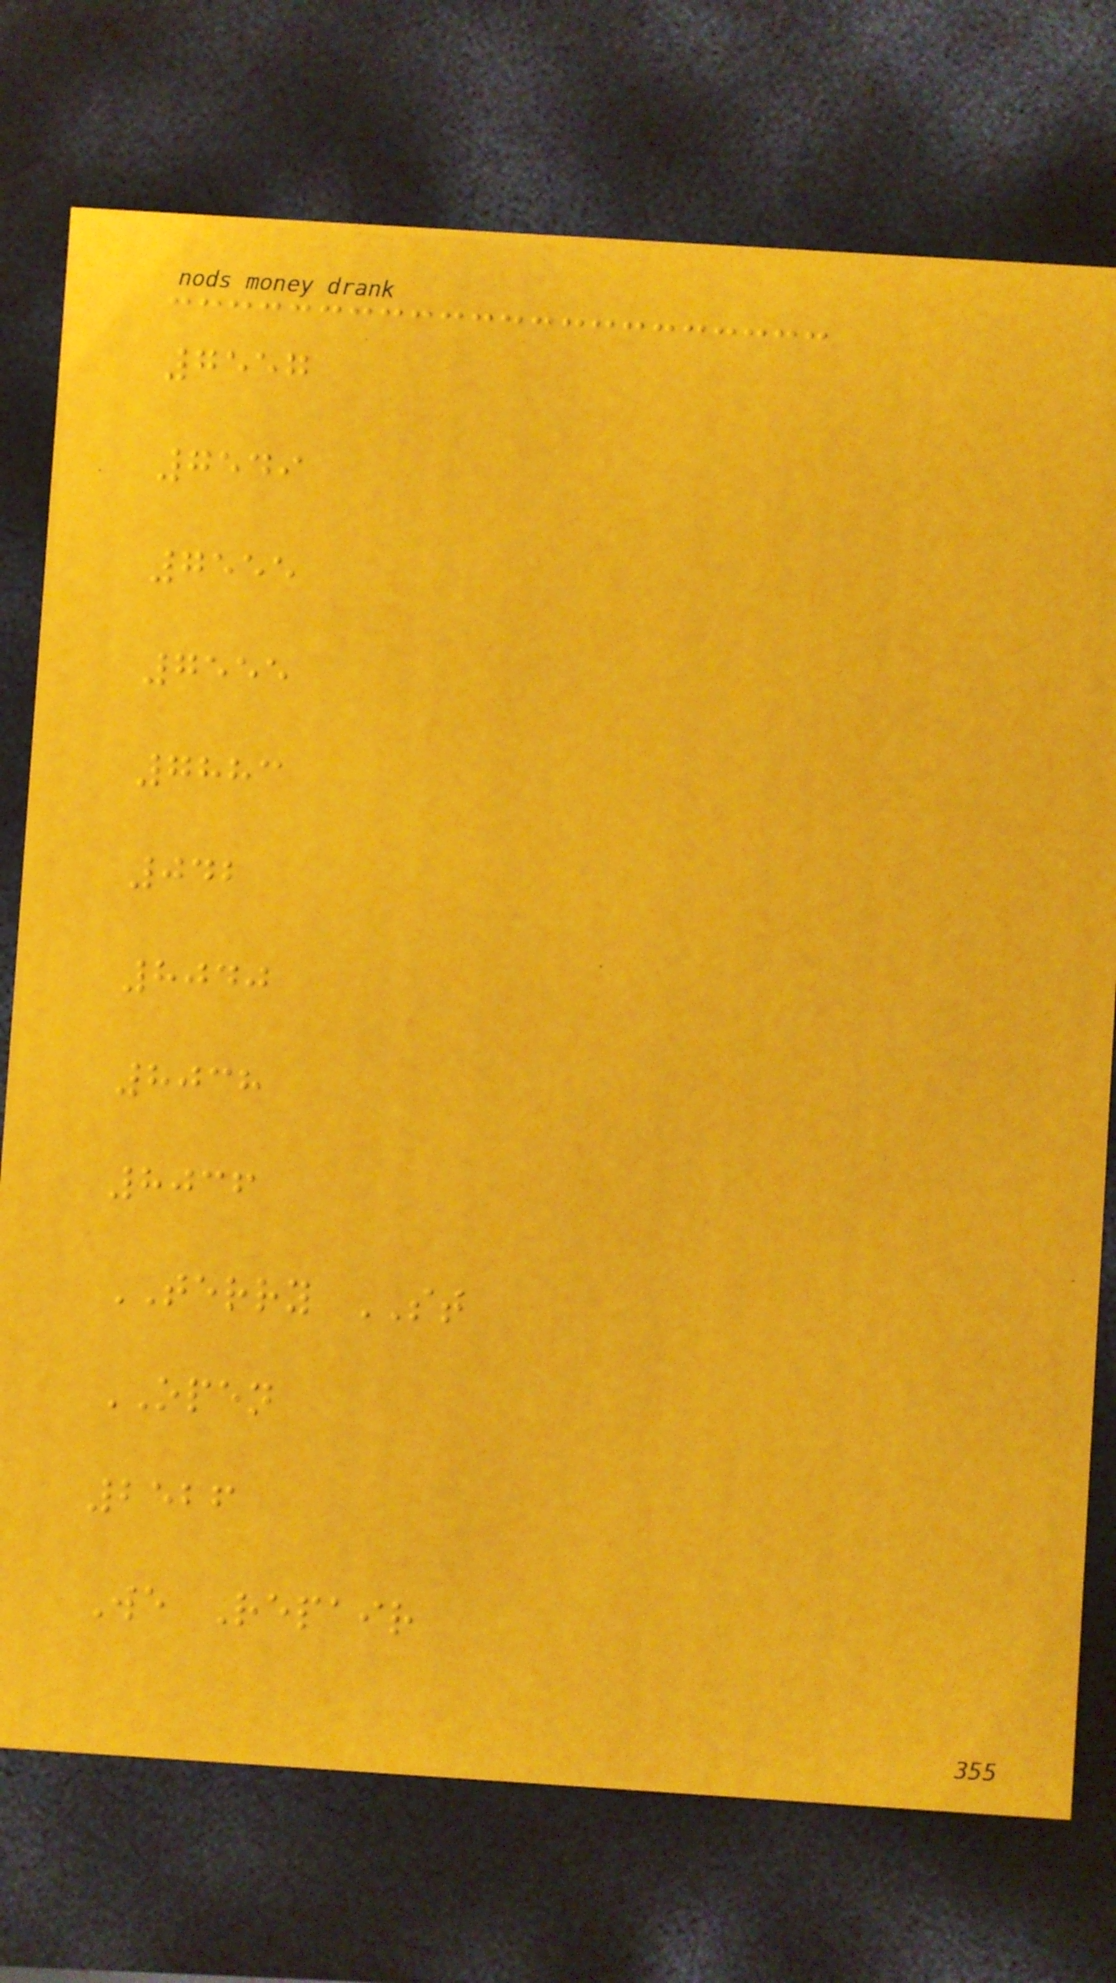7557
7549
7555
7555
7883
042
8040
8038
8036
TERRY ST
OPEN
2526
We Repair
